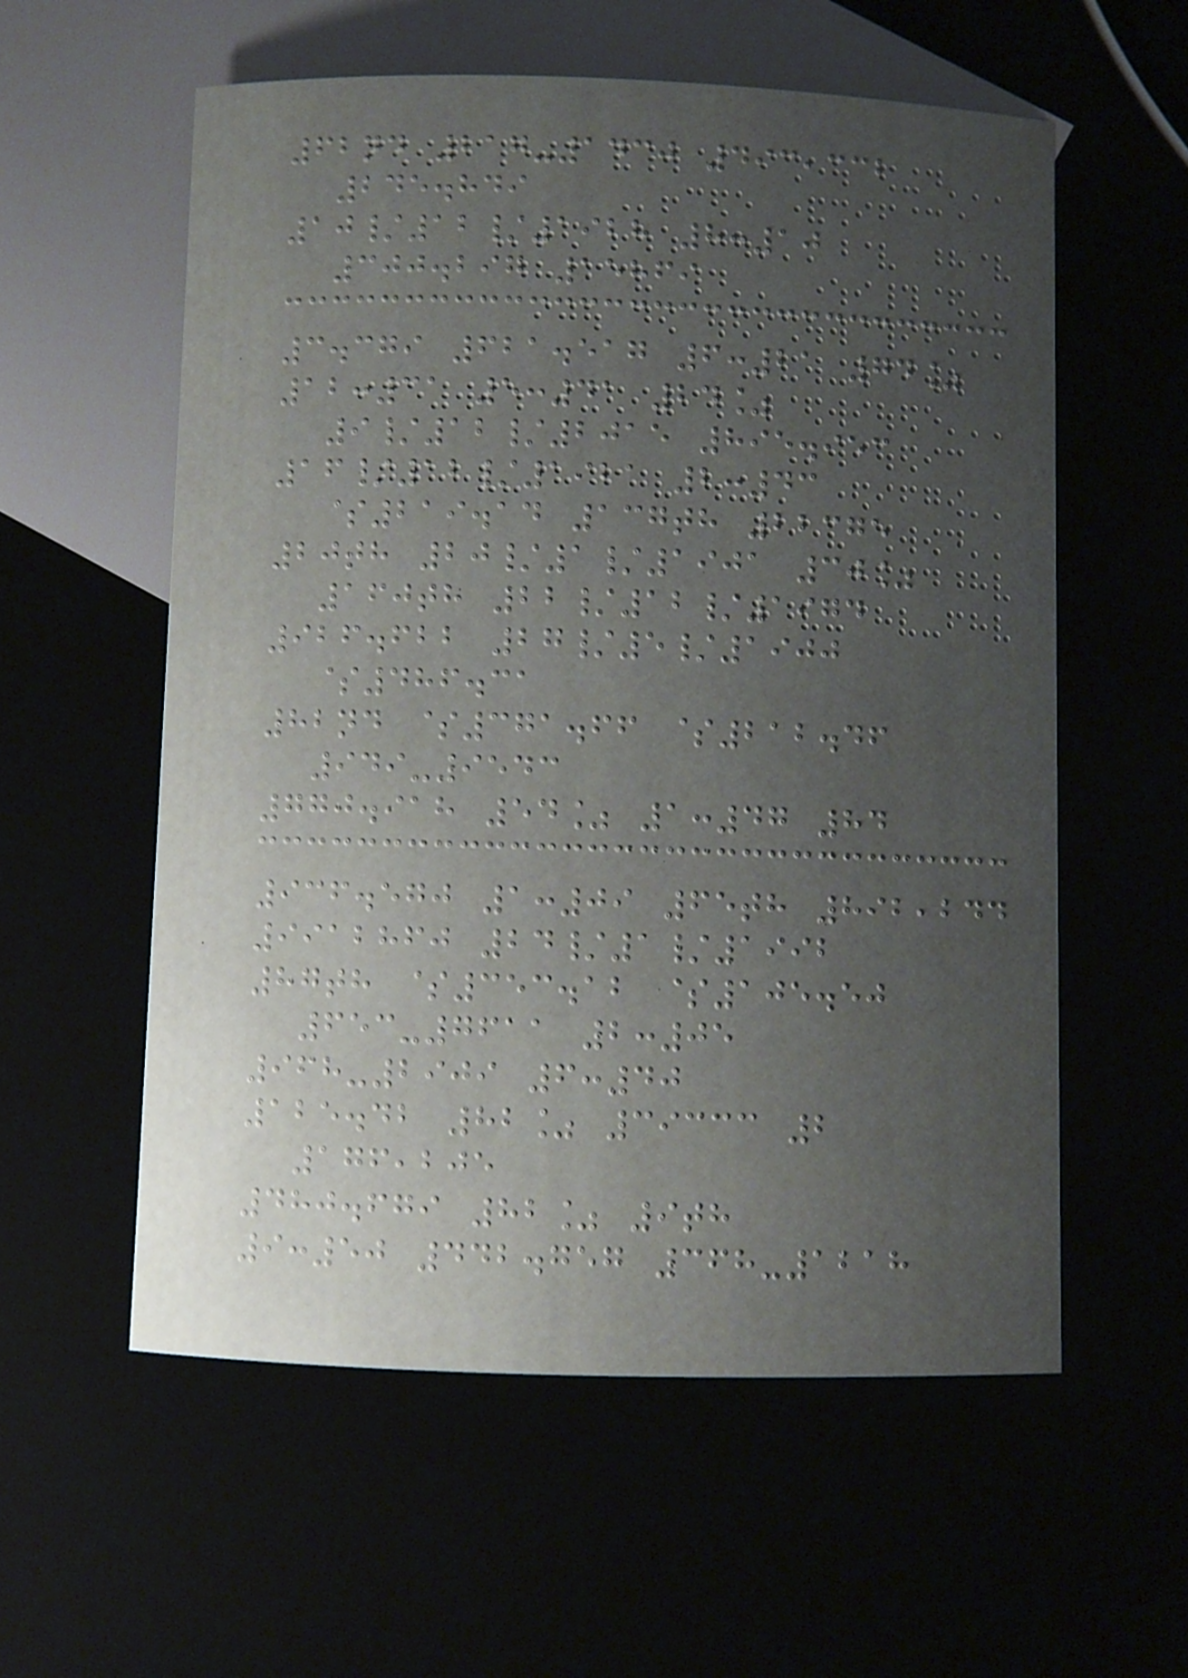62nd 217-1430 493,332
245.849
10/12/1928 8:10
300.297 15869
3.379 621.517 6:21 74%
12:31 5:41 24%
9/12/2015 895.953
16/12/1921 2:43
$219.14 137th 22375
20th 20/1/1901 30%
160th 22/12/1974
926.622 27/5/1900
$486.31
82nd $371.66 $212.46
949-9543
770.918 54% 1:47 84
936.570 1:09 65th 892,244
9912860 24/1/1992
87th $353.12 $105.50
653-7611 2:05
968-2909 6:40
125.42 82% 39333 2
176,205
480.679 82% 9th
9:50 442.757 368-1218
